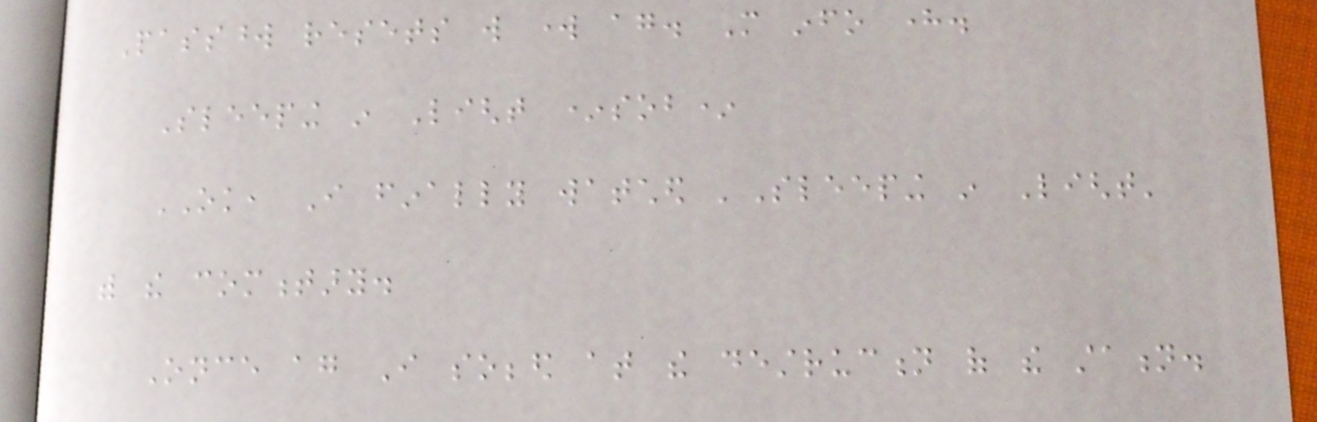Password resets will work again. More info here.
Sleeping in Light *sob*
OK, I finally watched 'Sleeping in Light'
with the commentary.
Once again I sobbed at the destruction of the station.
